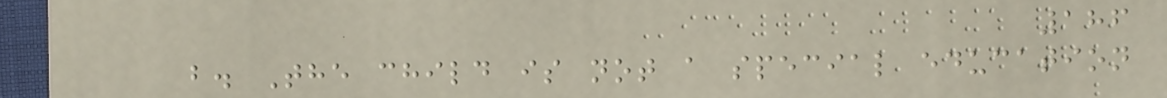186
b. The child is not a special education
